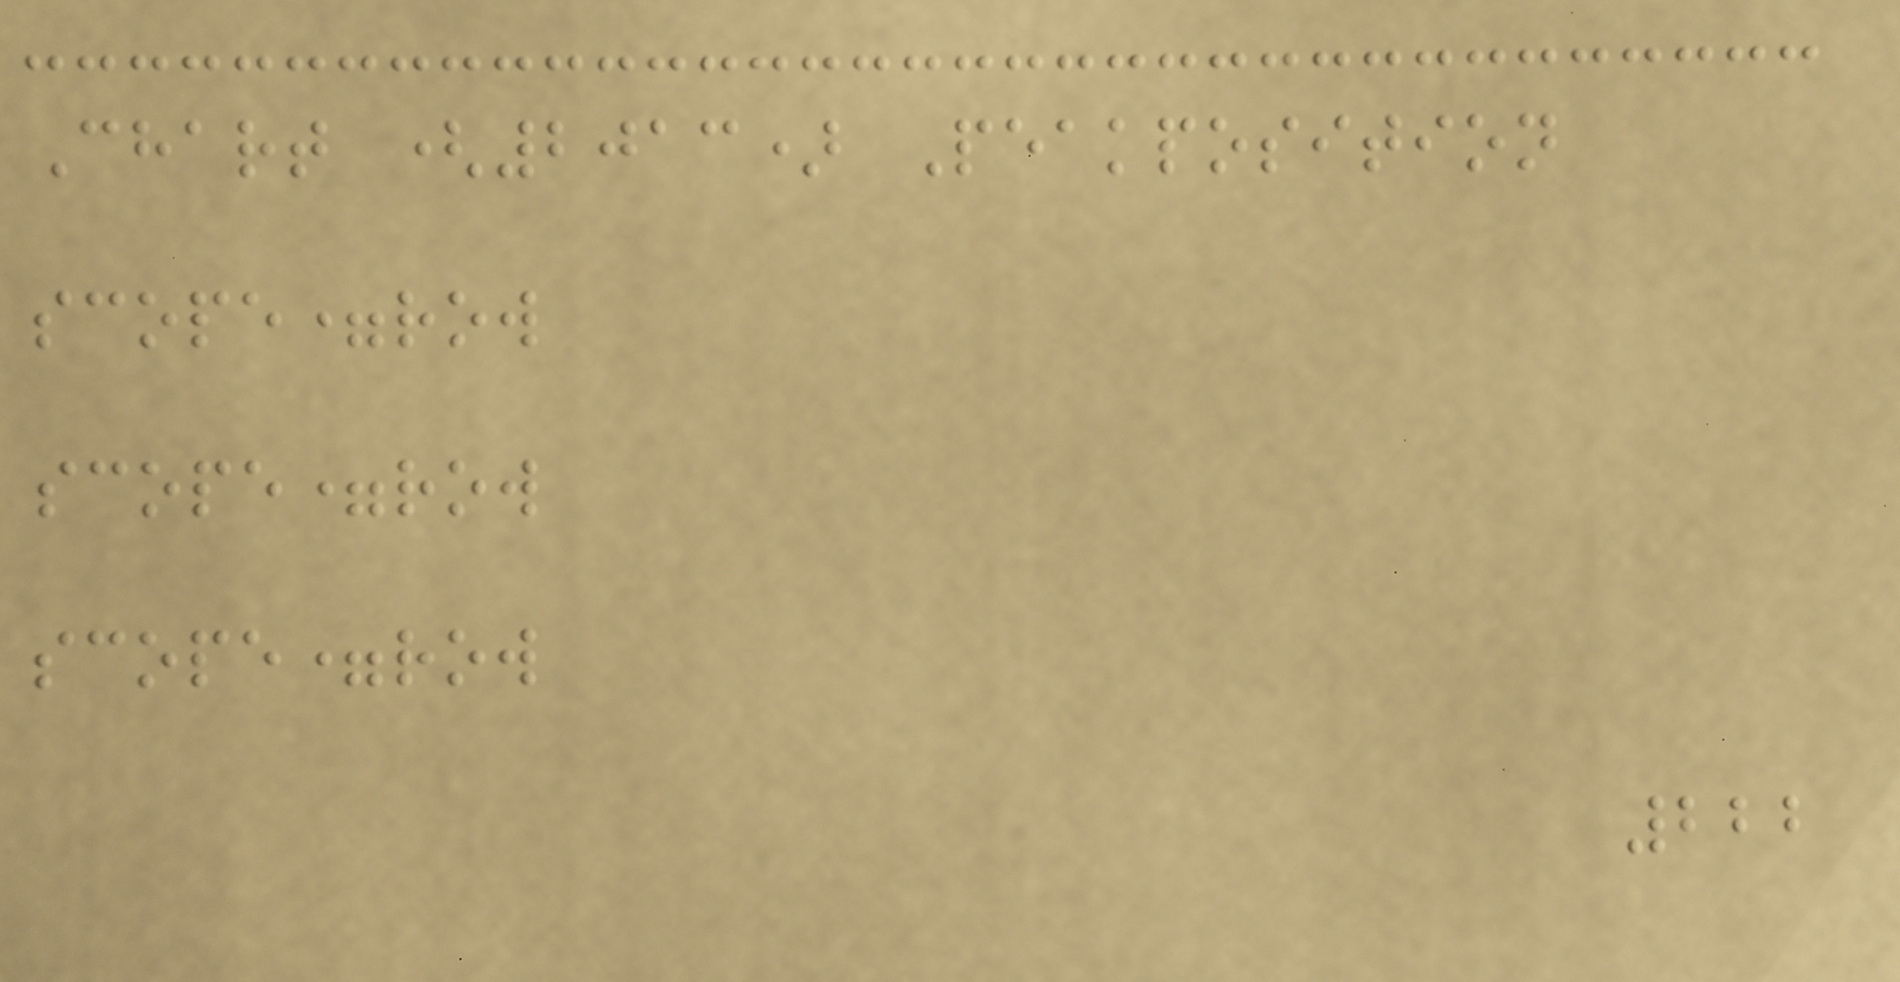Chart (2013) Peakposition
scope=row
scope=row
scope=row
222
